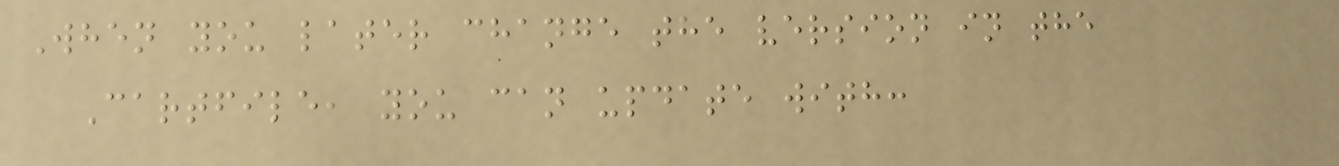When you later change the version in the
Cartfile, you can update with:
